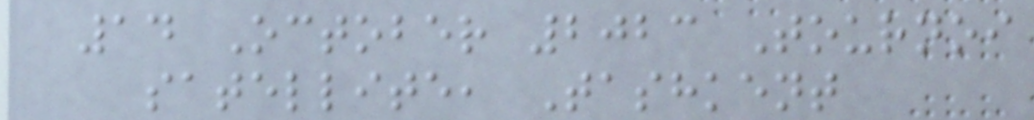14 October 2023 Tournoi
satellite, Tashkent
